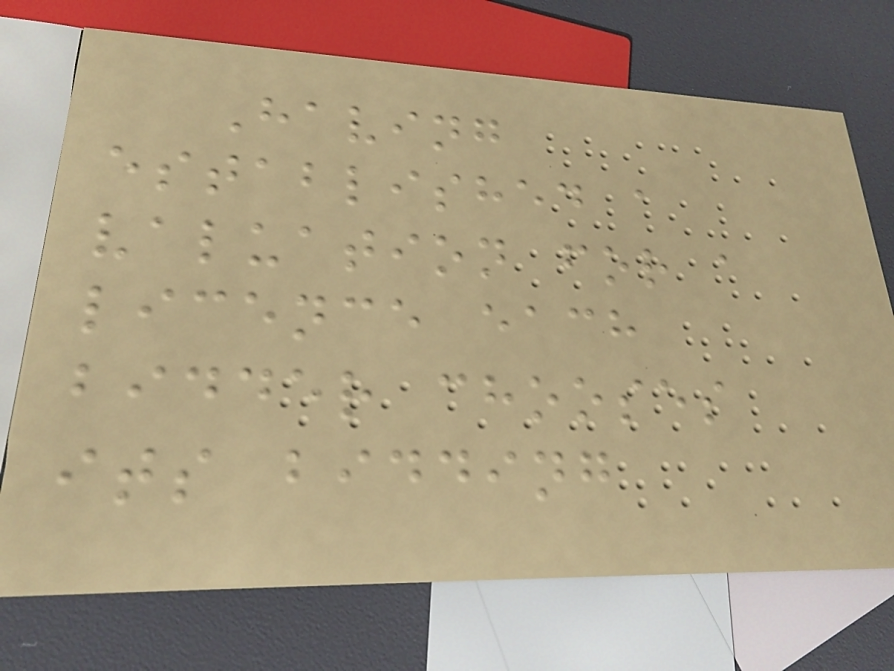Having
established a
valuation for a
licence each
bidder chooses
its bidding
